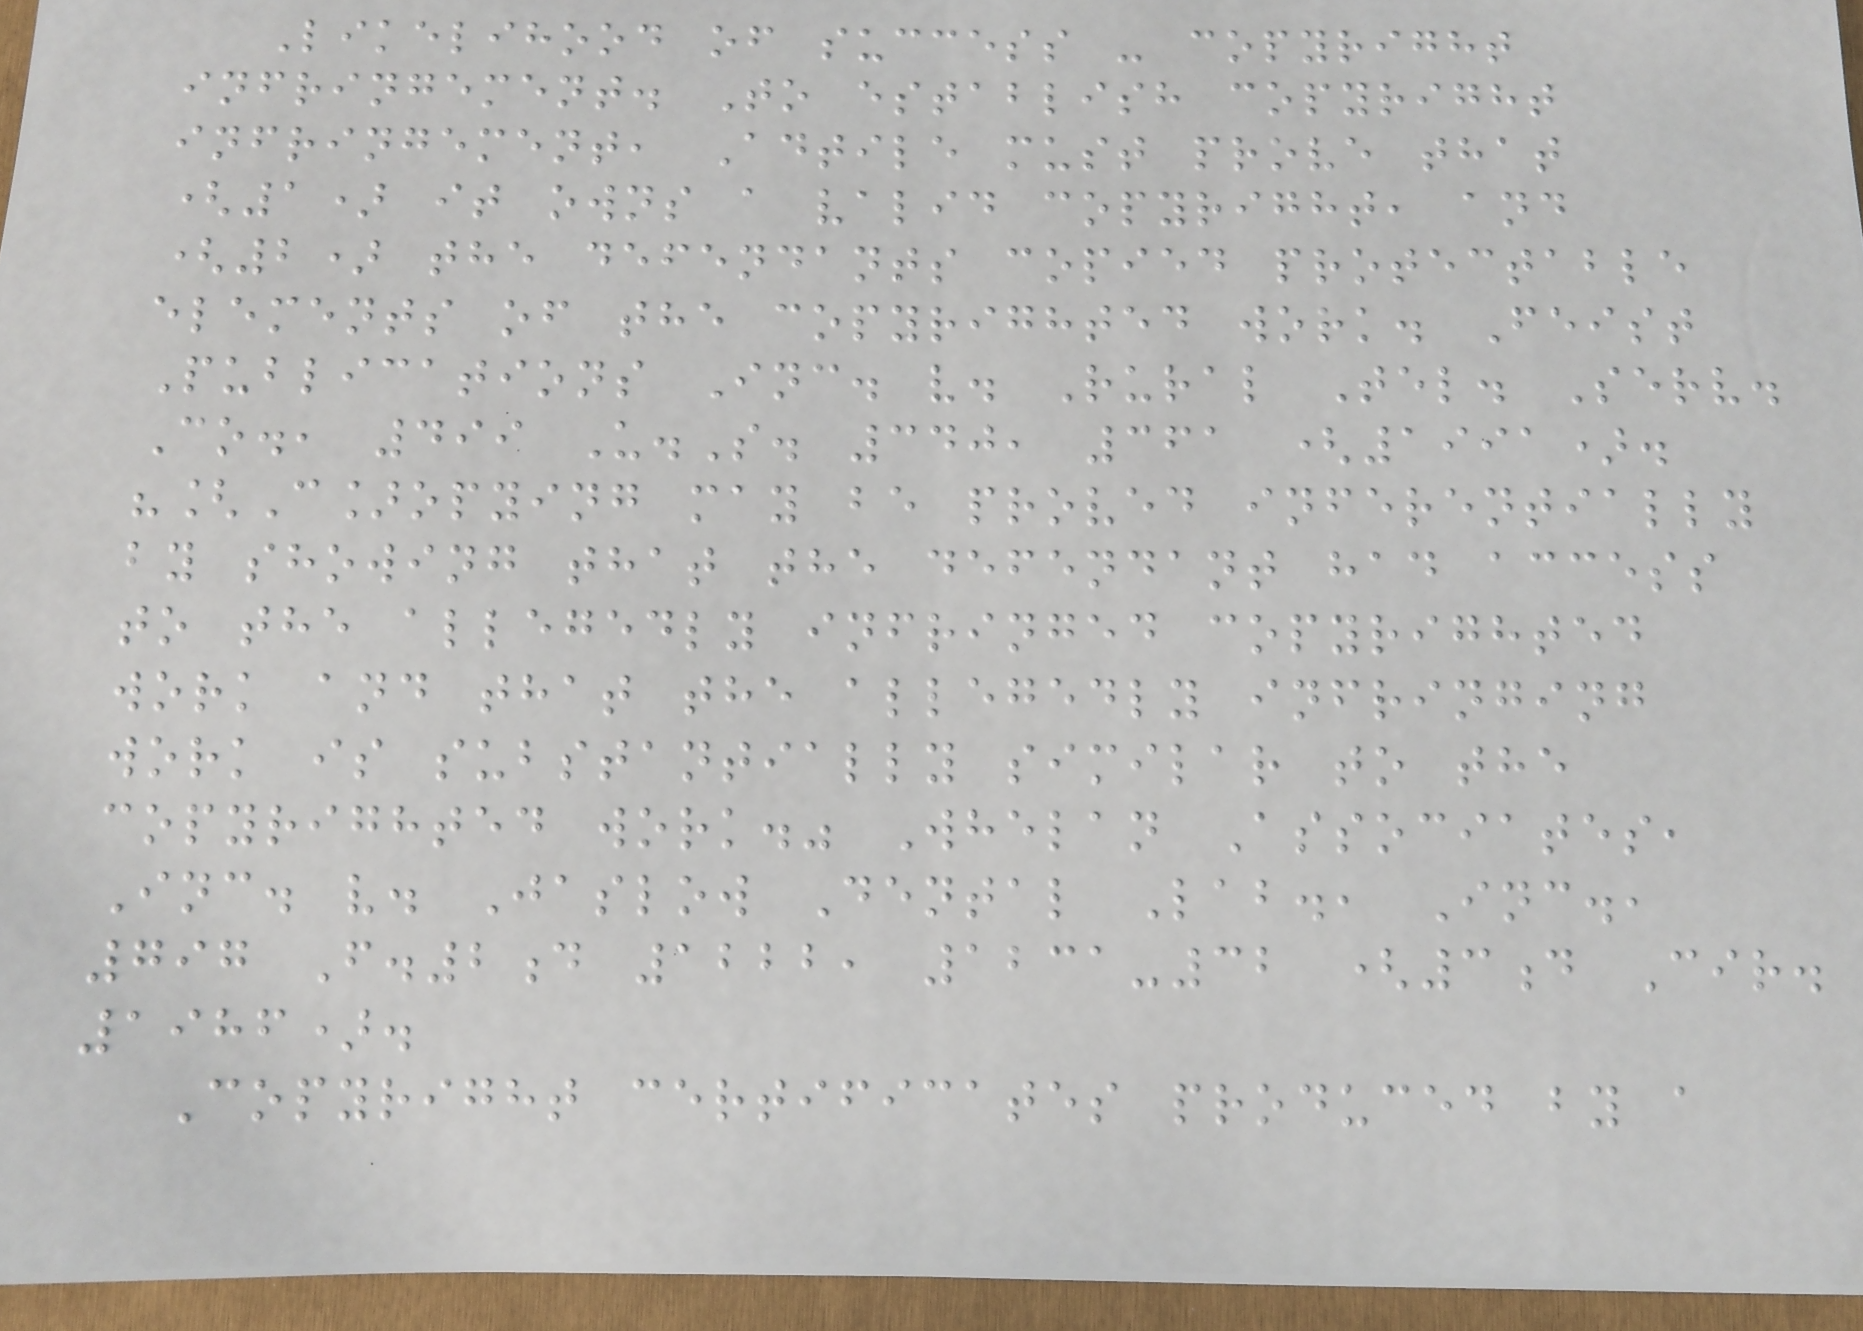Likelihood of success - copyright
infringement. To establish copyright
infringement, Adtile must prove that
(1) it owns a valid copyright, and
(2) the defendants copied protectable
elements of the copyrighted work. Feist
Publications Inc. v. Rural Tel. Serv.
Co., 499 U.S. 340, 361 (1991).
"[C]opying may be proved inferentially
by showing that the defendant had access
to the allegedly infringed copyrighted
work and that the allegedly infringing
work is substantially similar to the
copyrighted work." Whelan Associates,
Inc. v. Jaslow Dental Lab., Inc.,
797 F.2d 1222, 1231-32 (3d Cir.
1986).
Copyright certificates produced by a
